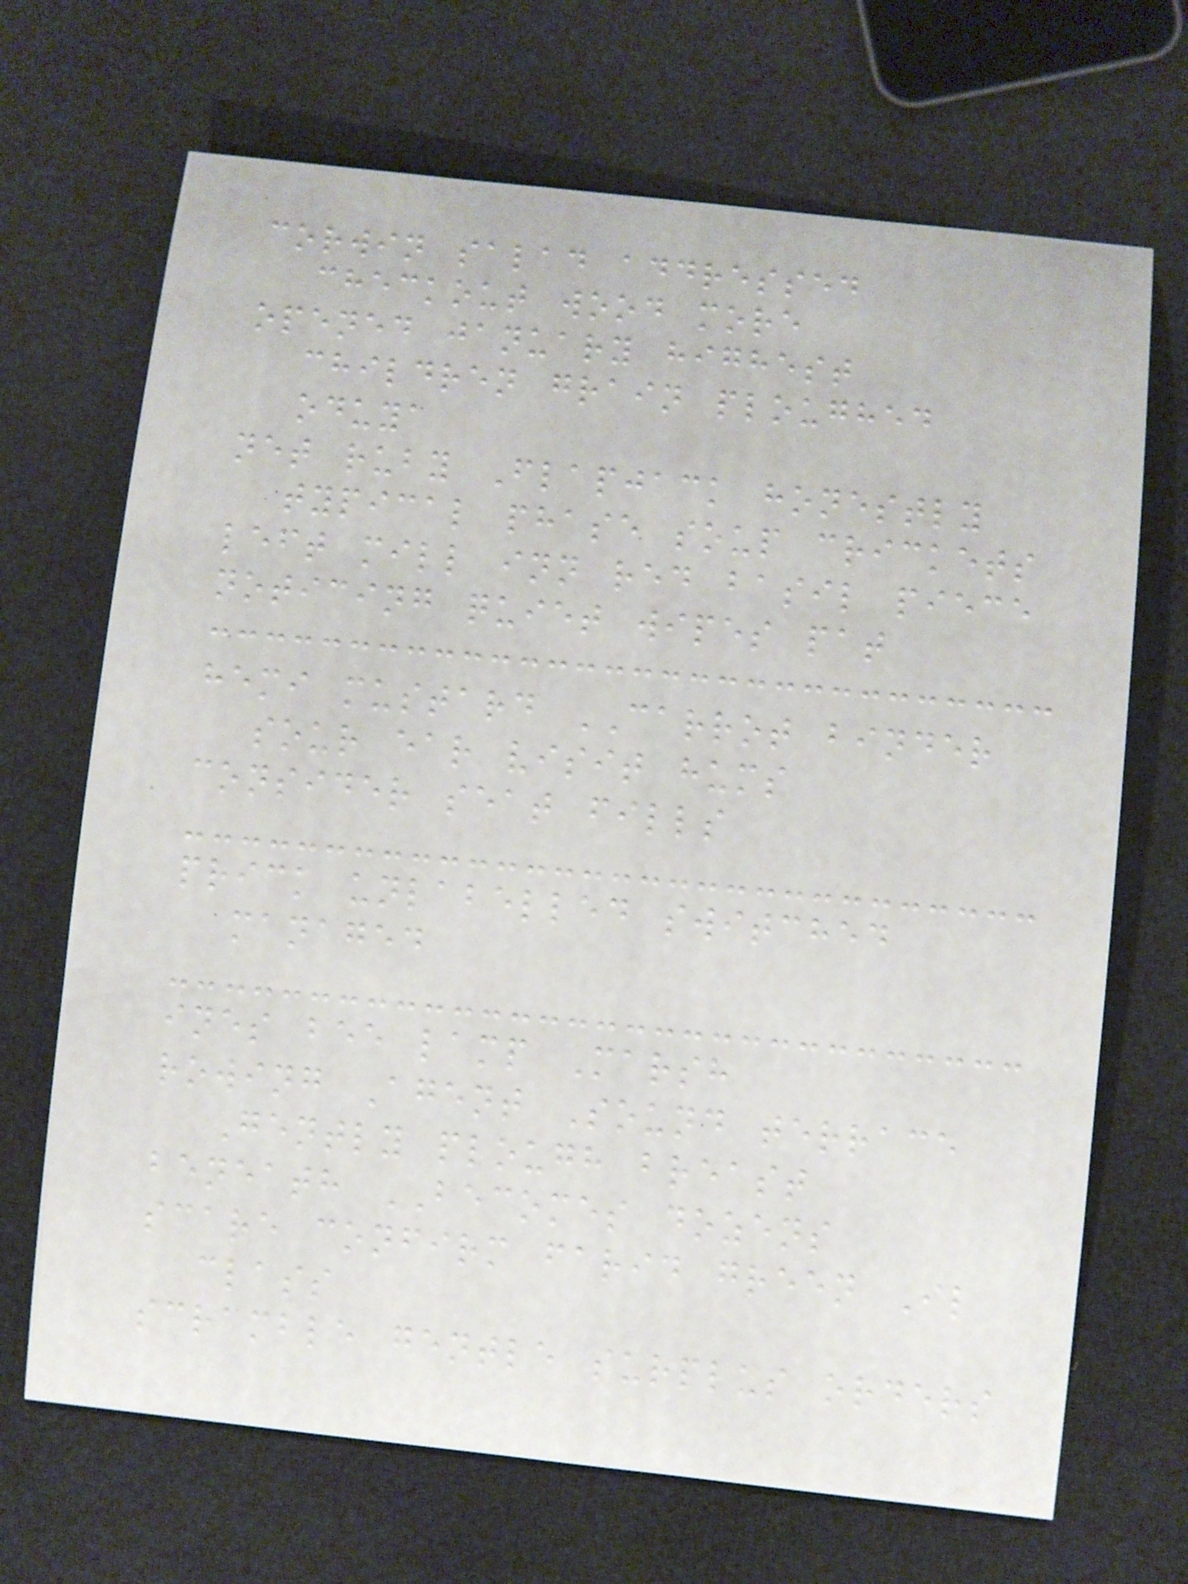corwin salad addressed
checkout wood more
opened january highest
children grain ploughed
oduya
net ruby Flapjack honestly
typical phase soup crickets
left mill inn red basil piece
noticing quiet wipes pat
hemi mustard CARROT binder
sour ear visit hums
consider seat fills
prick unlabelled switched
managed
ines bee lamp Marsh
rowing Agent Sound terrace
Gently plough breast
beneath BECOMES dozens
scare confirm farid green Il
class
scramble gentle surplus orders
